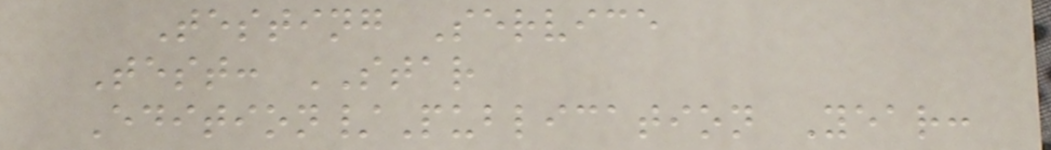Testing Service
Test: STAR
Edition/Publication Year:
